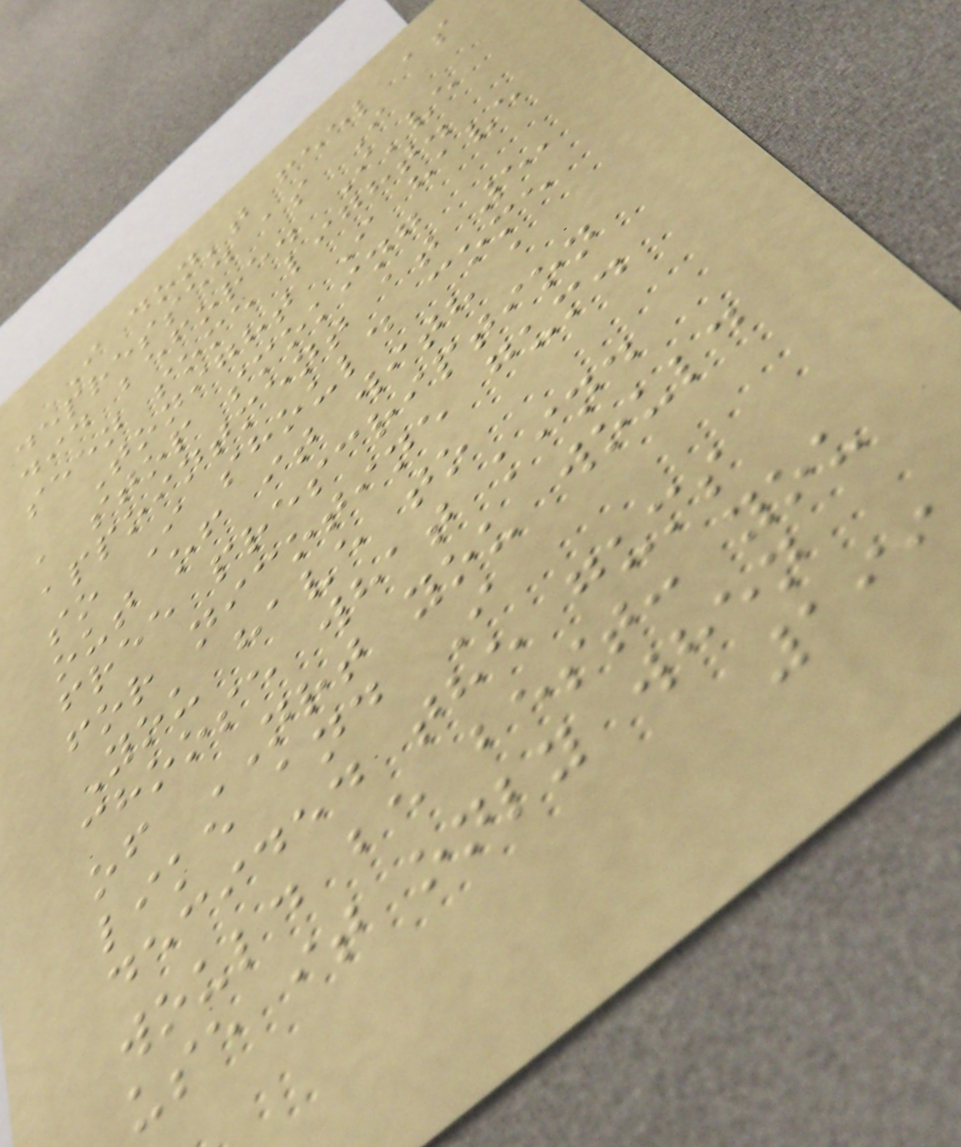I don't feel as
depressed as I
did before. I've
seen some light.
Tonight I have
a stop smoking
appointment at 5,
so I should come
out of it with a
free prescription
for nicotine gum.
You have to
choose what kind
of NRT you would
like and I
decided the gums
would be best: you
use it only when
199
